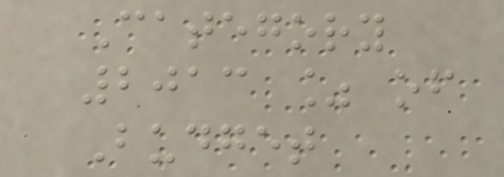Category
2013 % of
Budget
